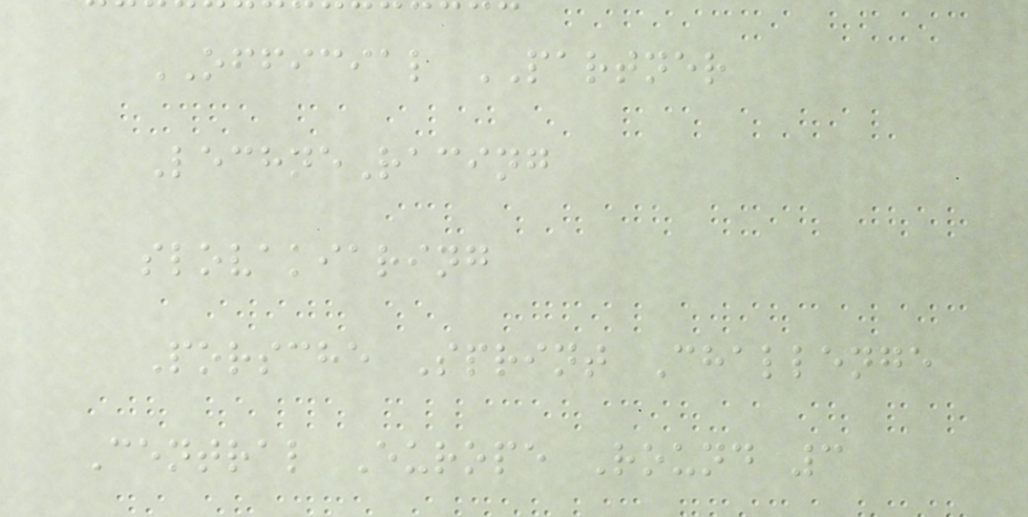OFFICIAL PARTNER
LechneRacing
slovakiaring
Porsche Sprint Challenge
Central Europe Round 3
